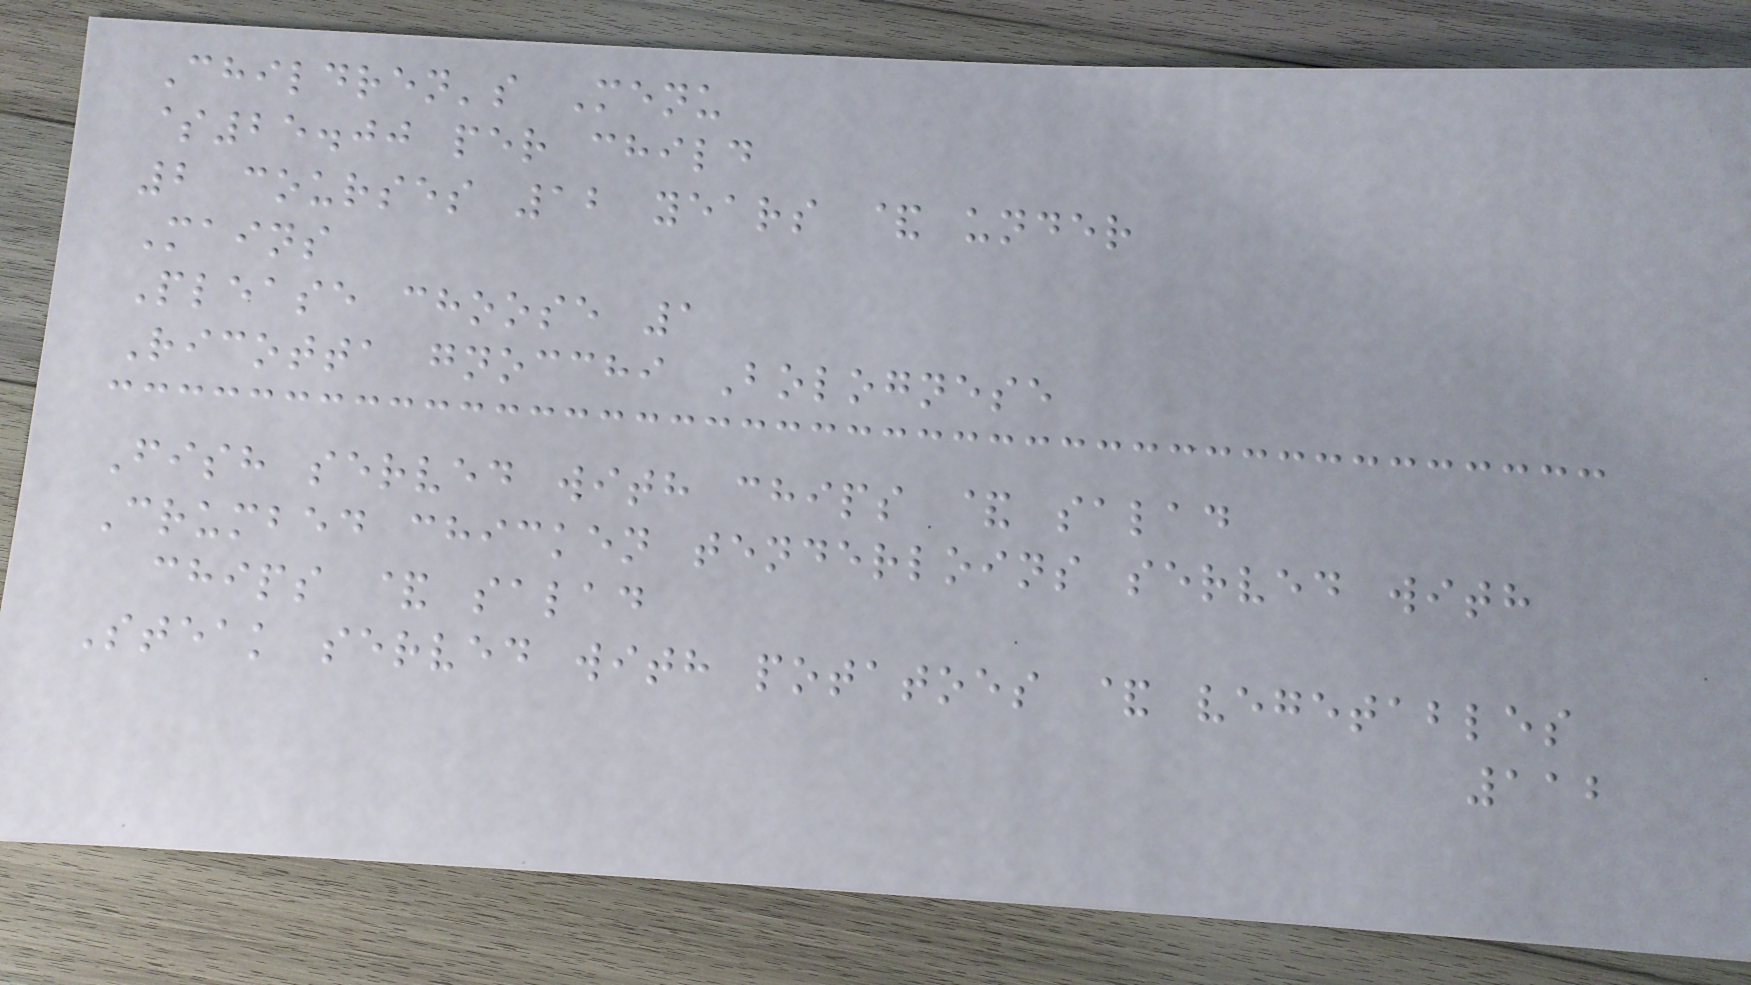Children's Menu
$25.00 per child
2 courses 12 years & under
Mains
Please choose 1
Ricotta gnocchi Bolognese
Fish served with chips & salad
Crumbed chicken tenderloins served with
chips & salad
Steak served with potatoes & vegetables
112
